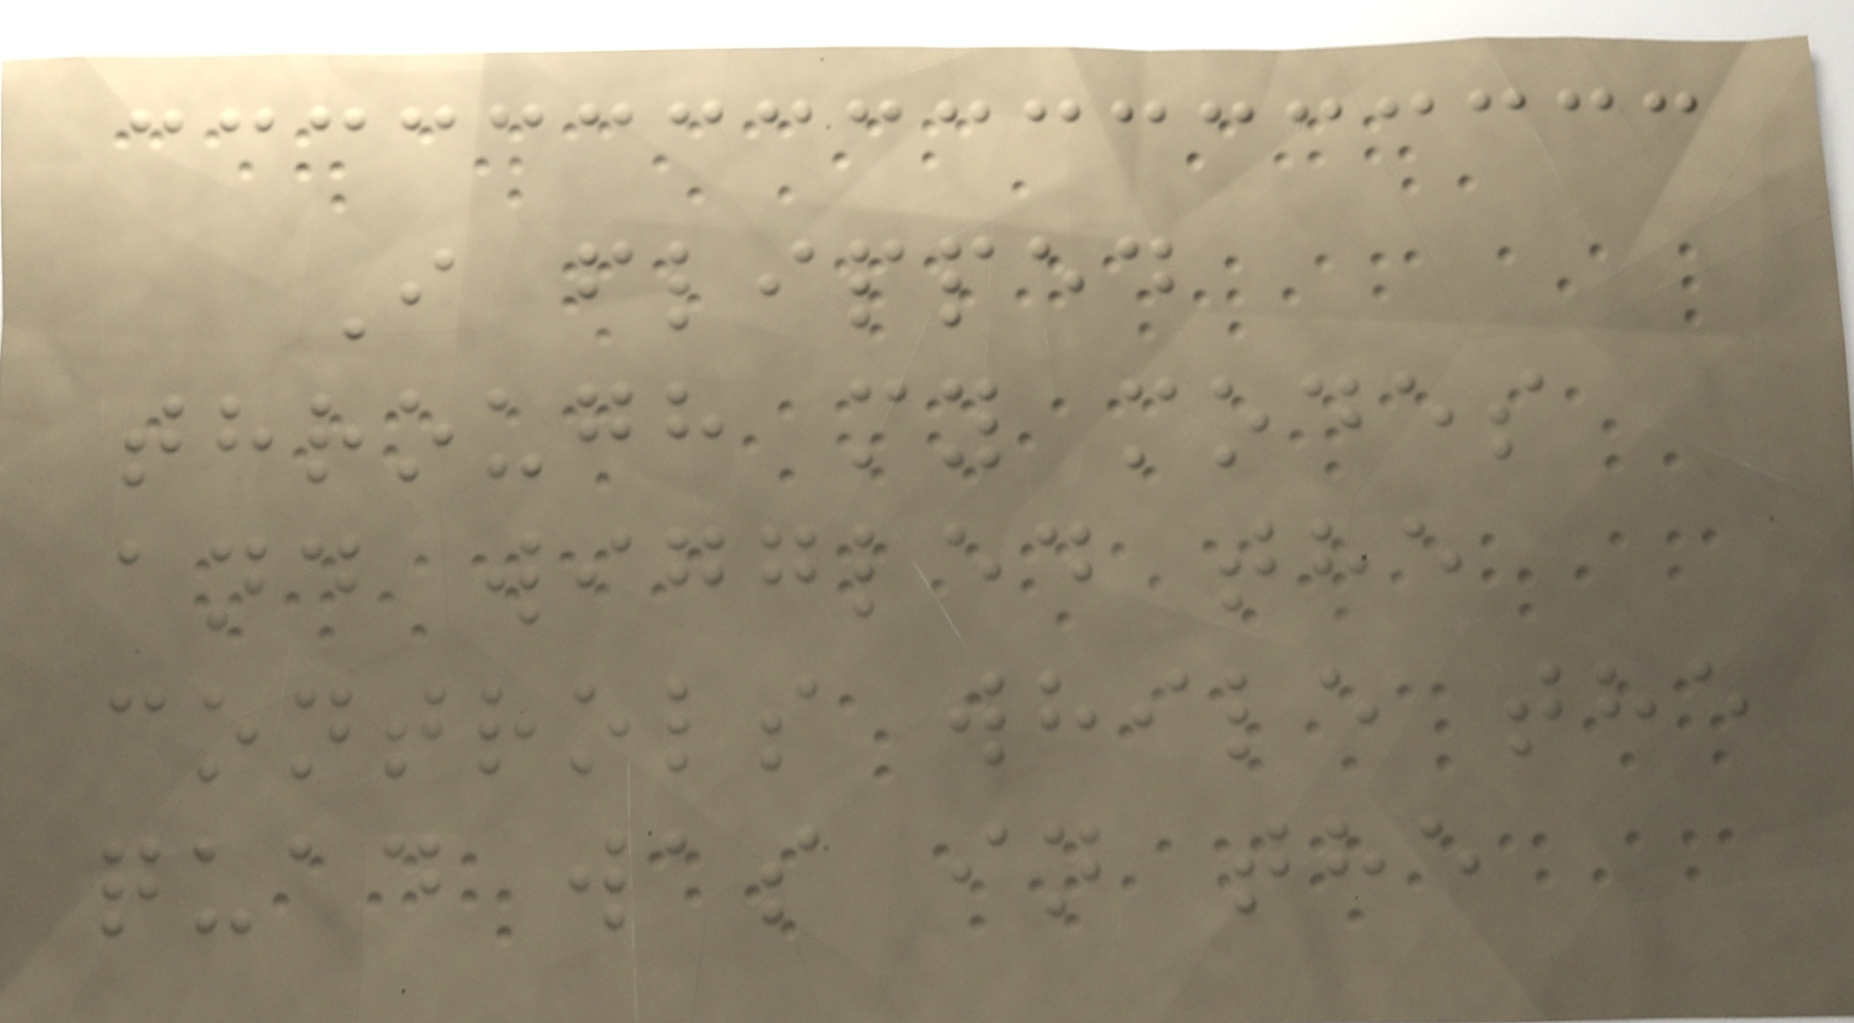I flipped
through my modes
and wiggled the
controls while the
quad was in the
